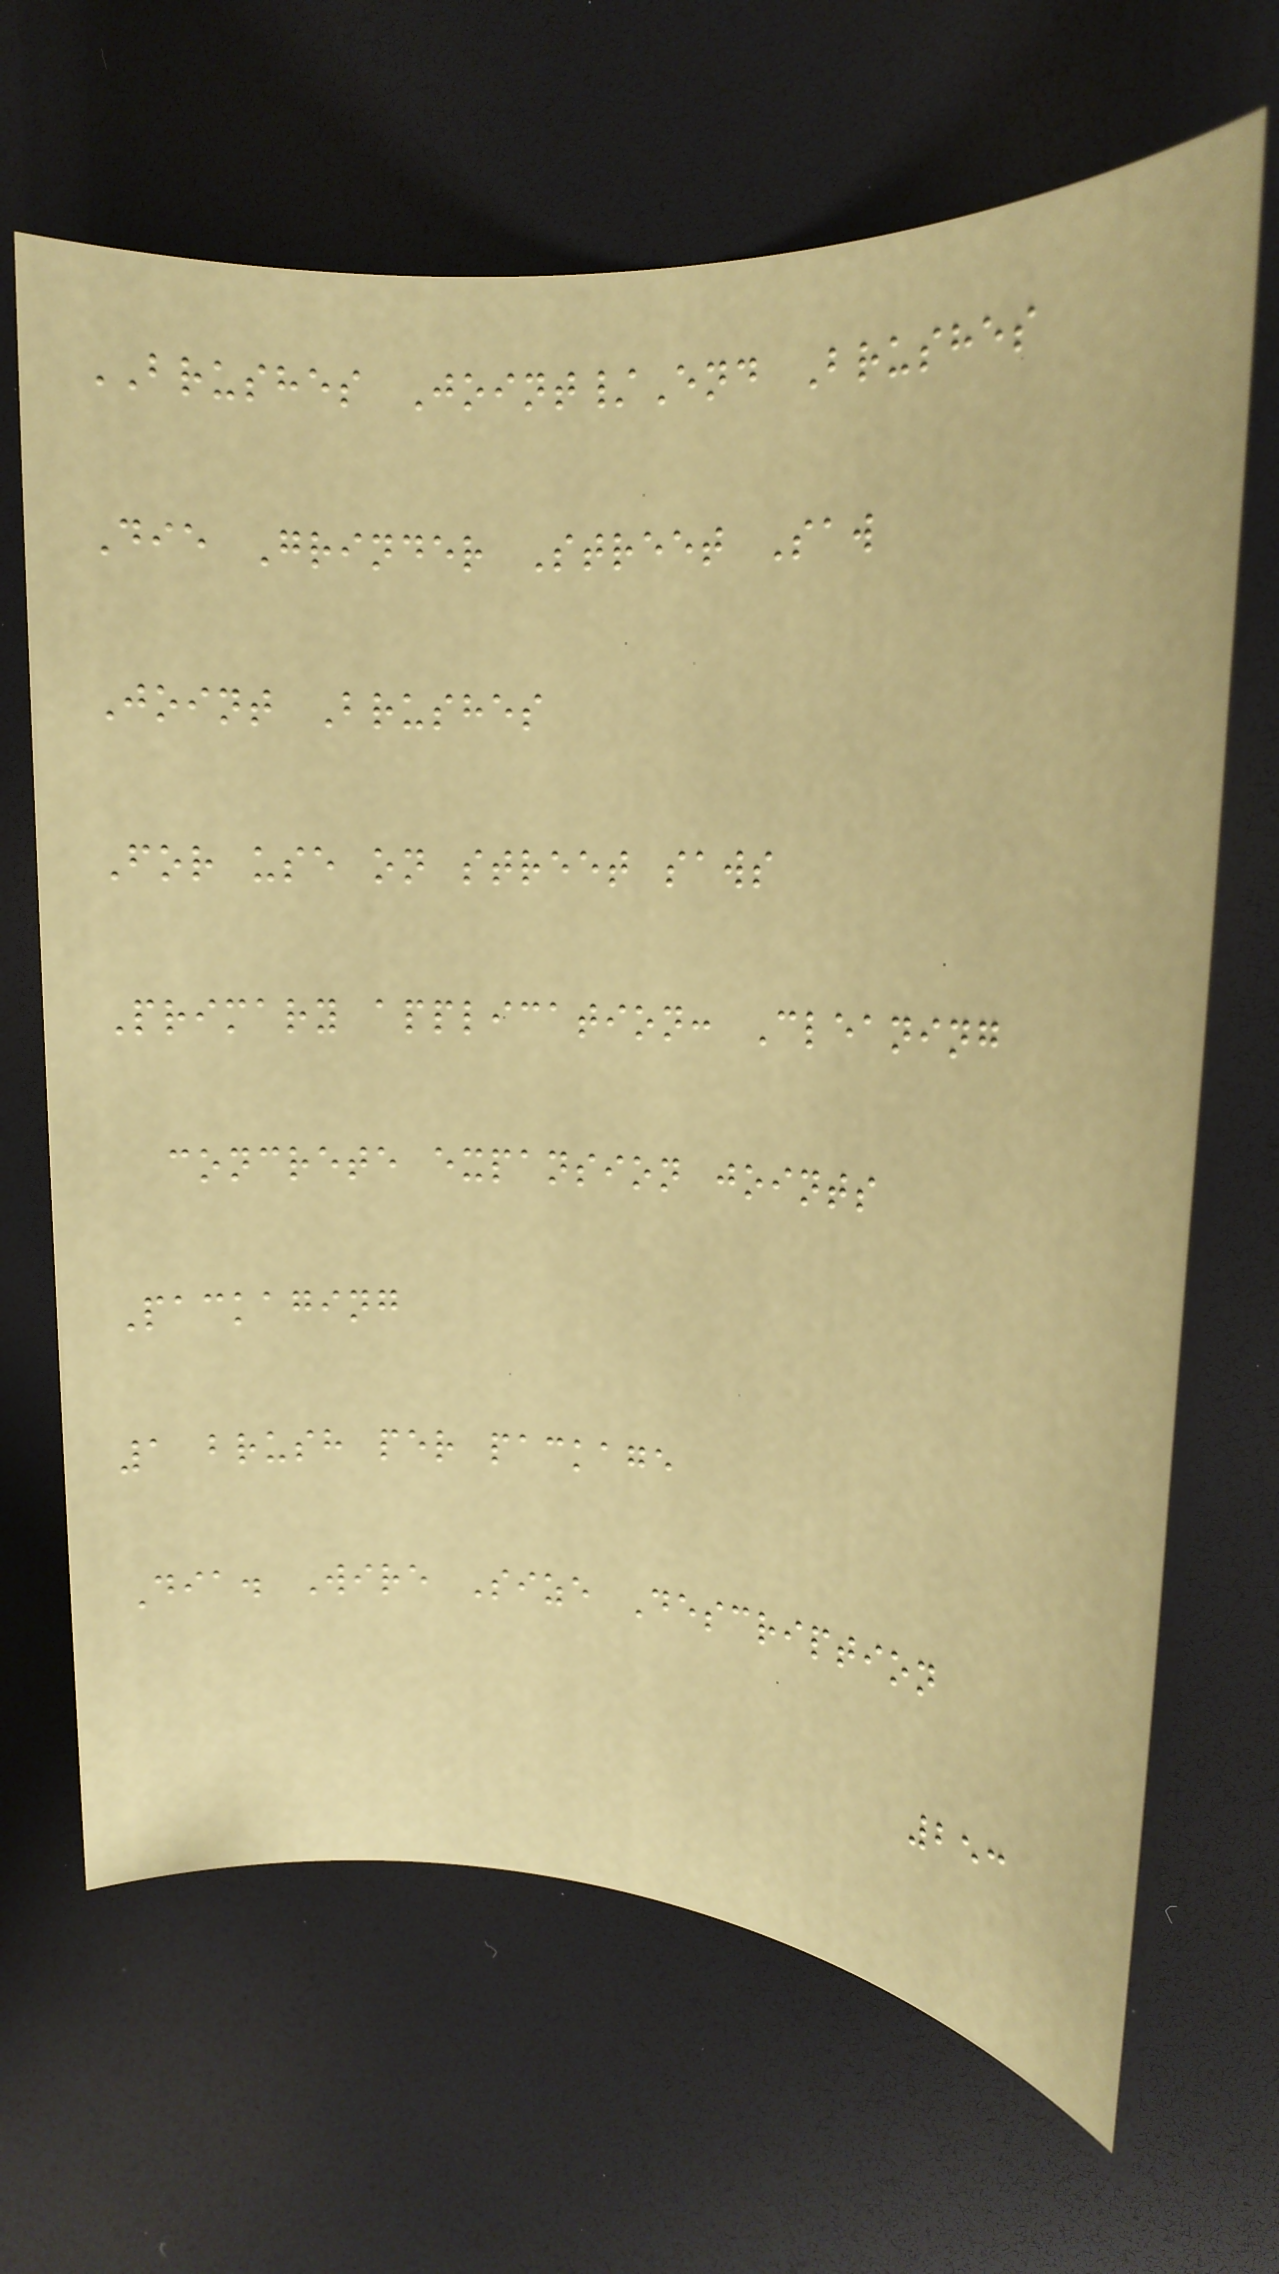BRUSHES Joint/End Brushes
Die Grinder Street Saw
Joint Brushes
For use on street saws
Primary application: Cleaning
concrete expansion joints
Packaging
1 brush per package
Dia. Wire Size Description
253
